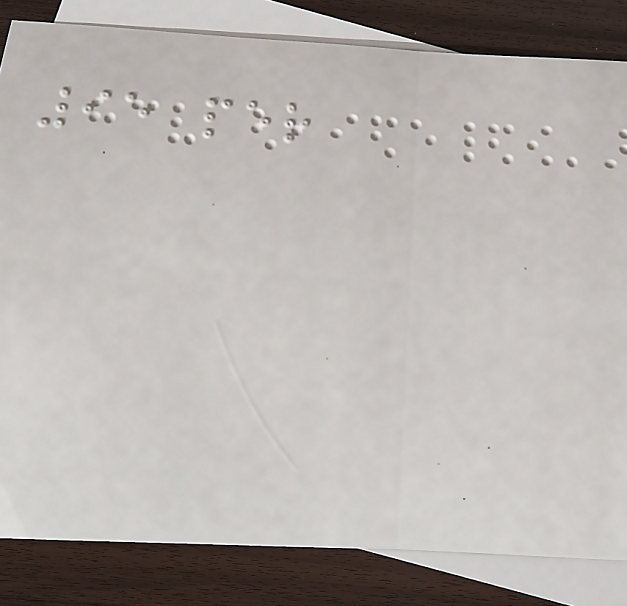95 per
